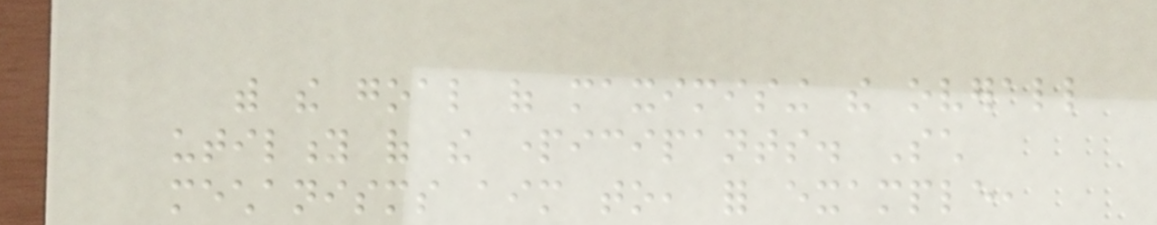with the goal of maximising the overall
utility of the participants. Such
mechanisms aim to, for example,
